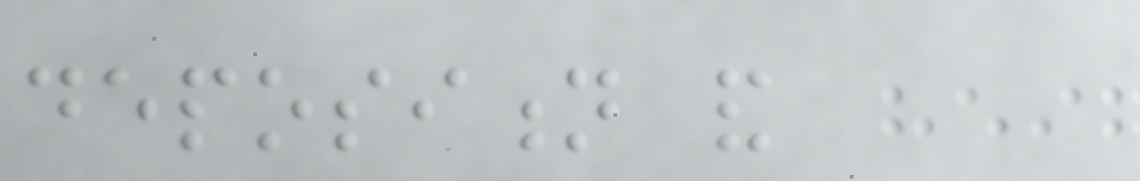deposition and
